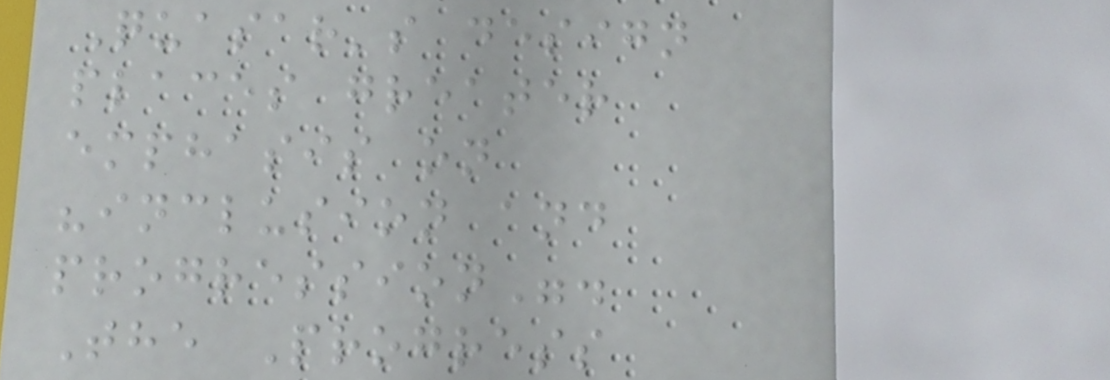Quasar's design
places greater
emphasis on
"inclusion and
progression".
The Progress
